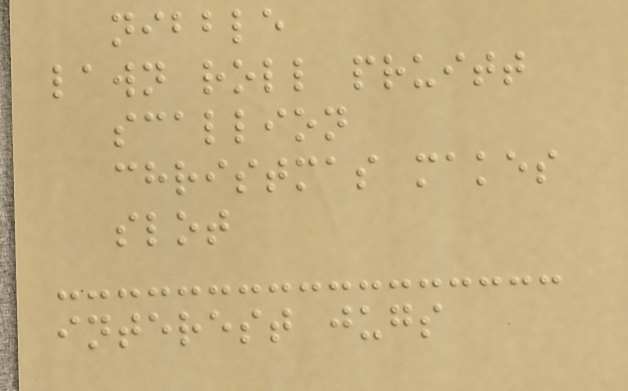nibble
lawn roll pruitt
scallion
christmas makes
slot
interest jugs
